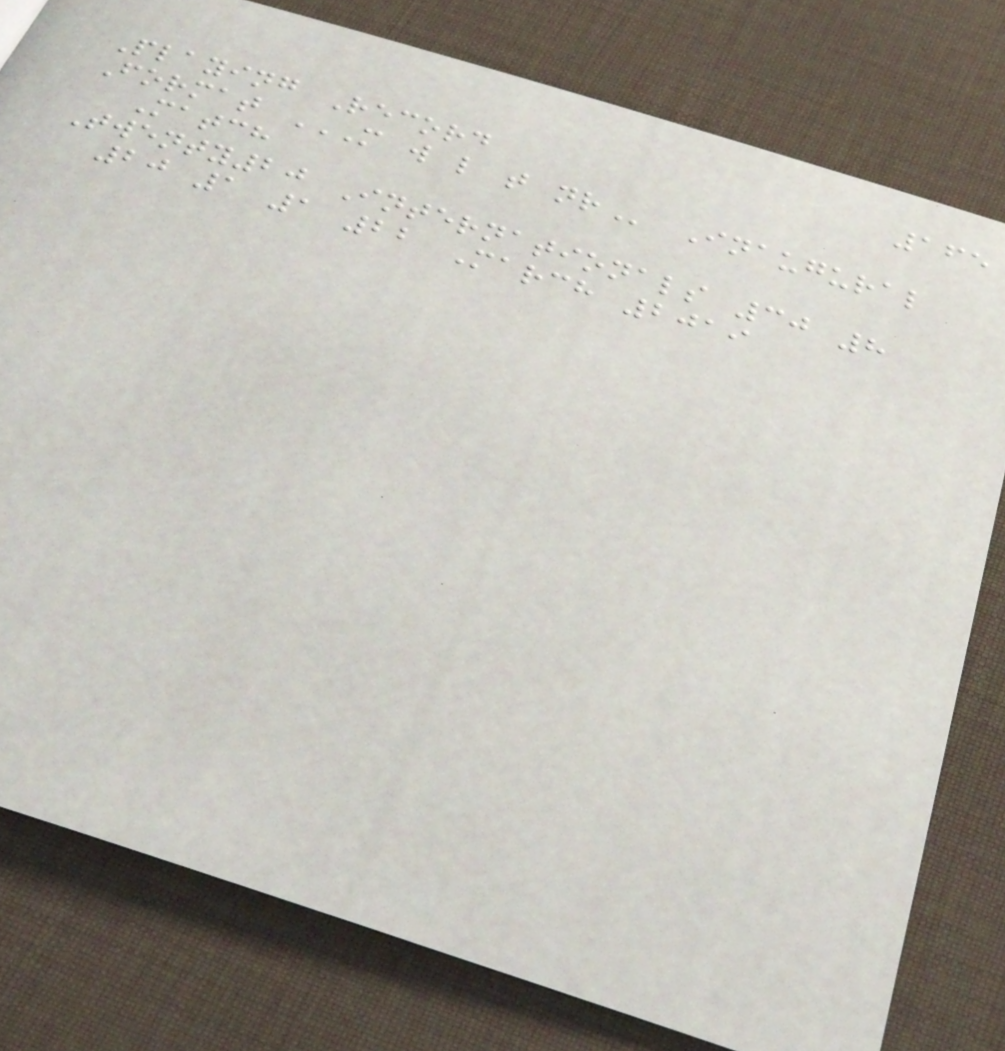165
Playing Record
Format M W L T NR Inaugural
Match
Twenty20 Internationals 30 8
20 1 1 22 March 2019
